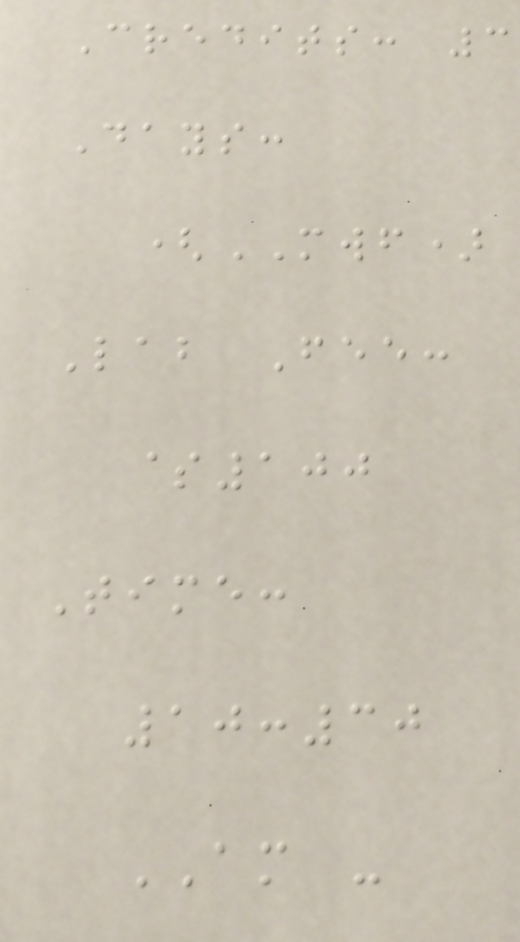Credits: 3
Days:
(MWF)
Lab Fee:
$100
Time:
10:30
AM -
